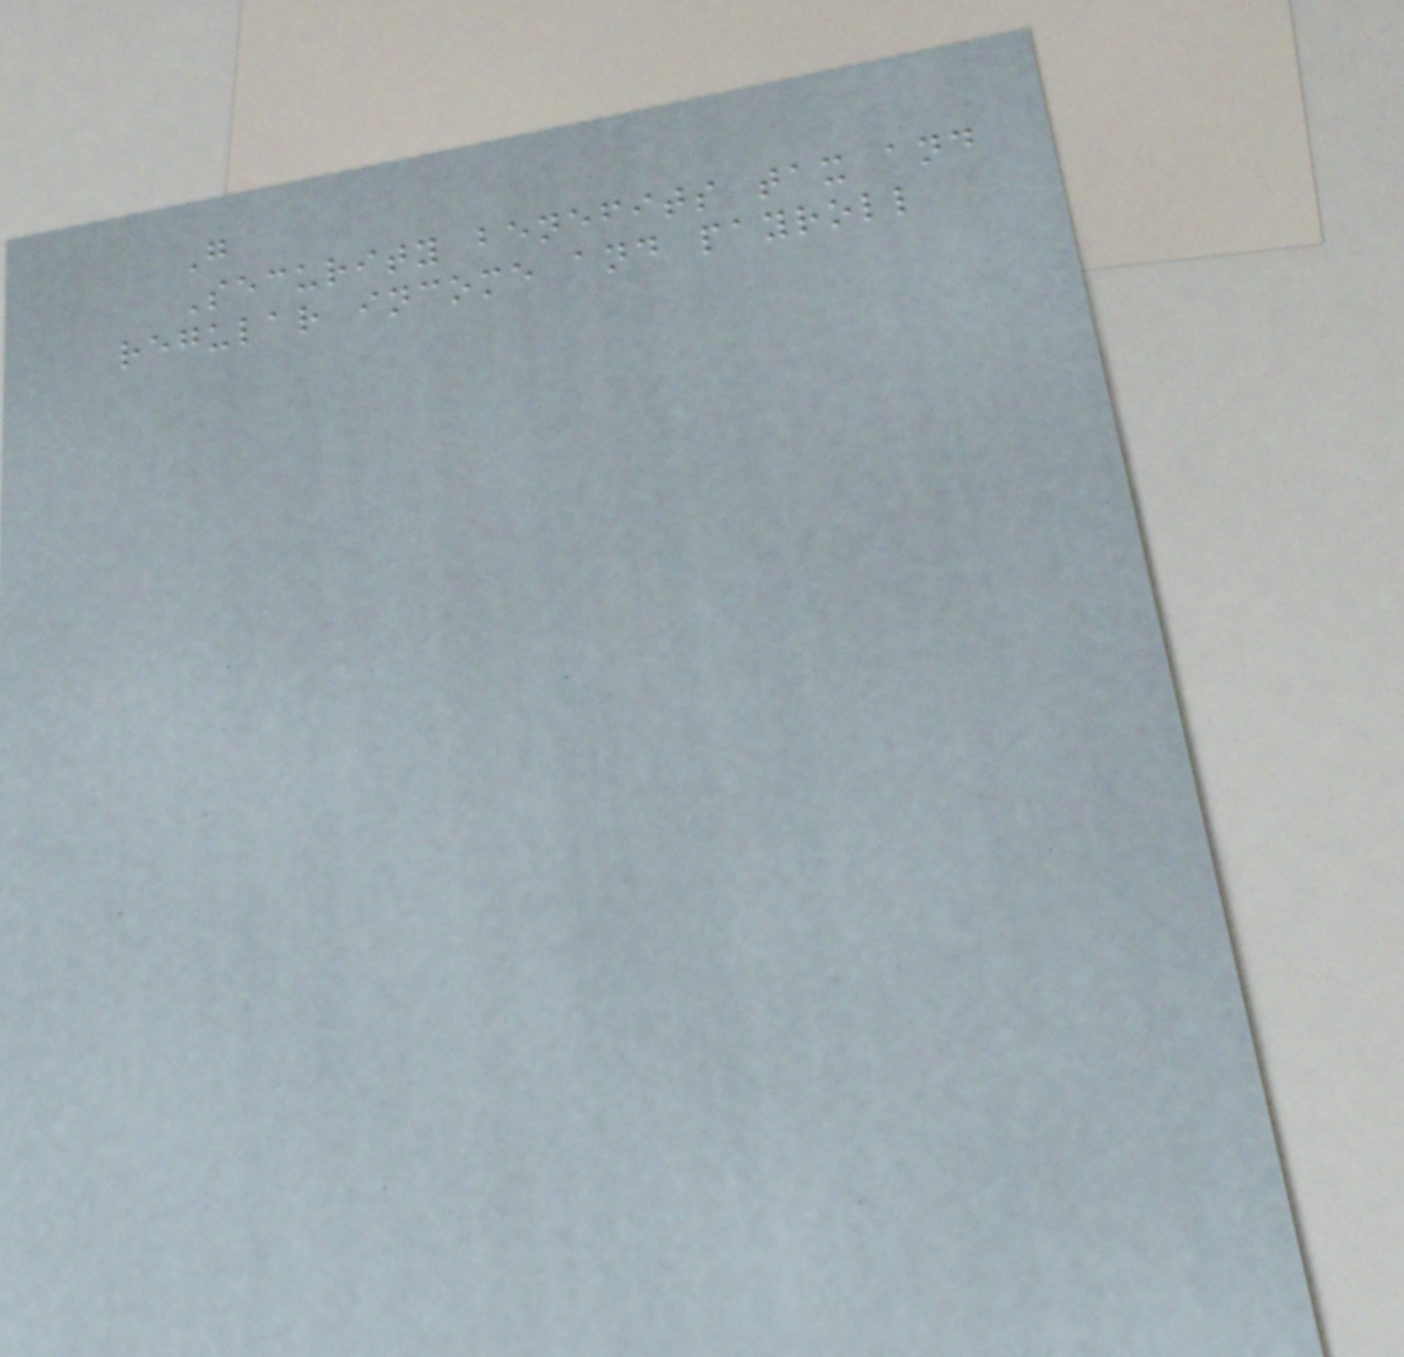G
Security benefits tax and
regular income and payroll
